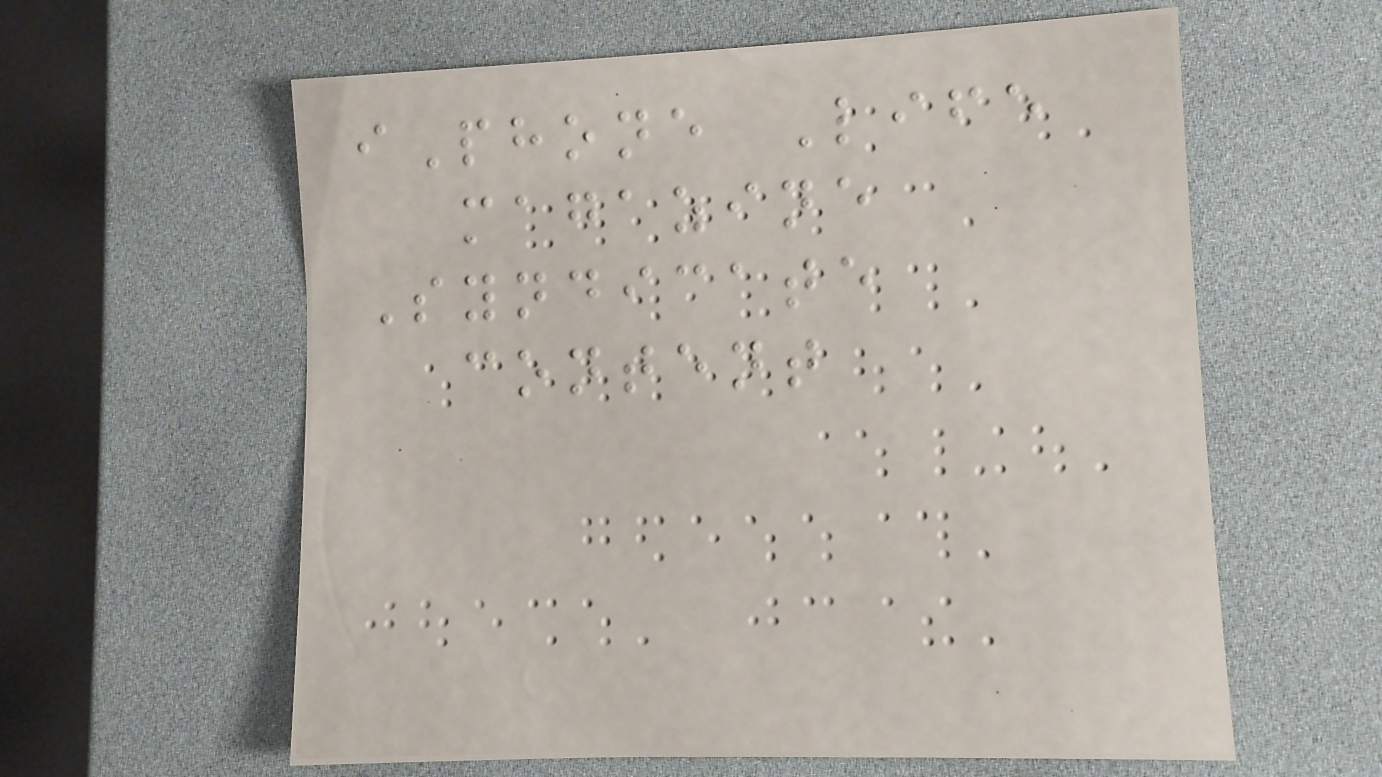iPhone Life
magazine
Syndicate
content
